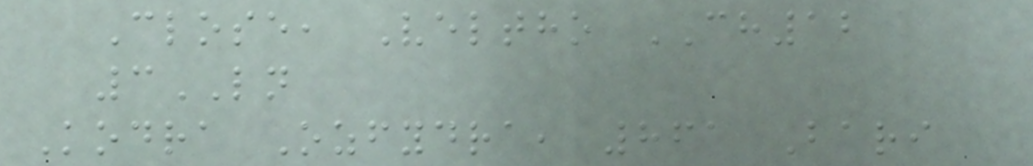Close, Veltho CH12
3LN
Kodra Ozfydra, 861 Bari
